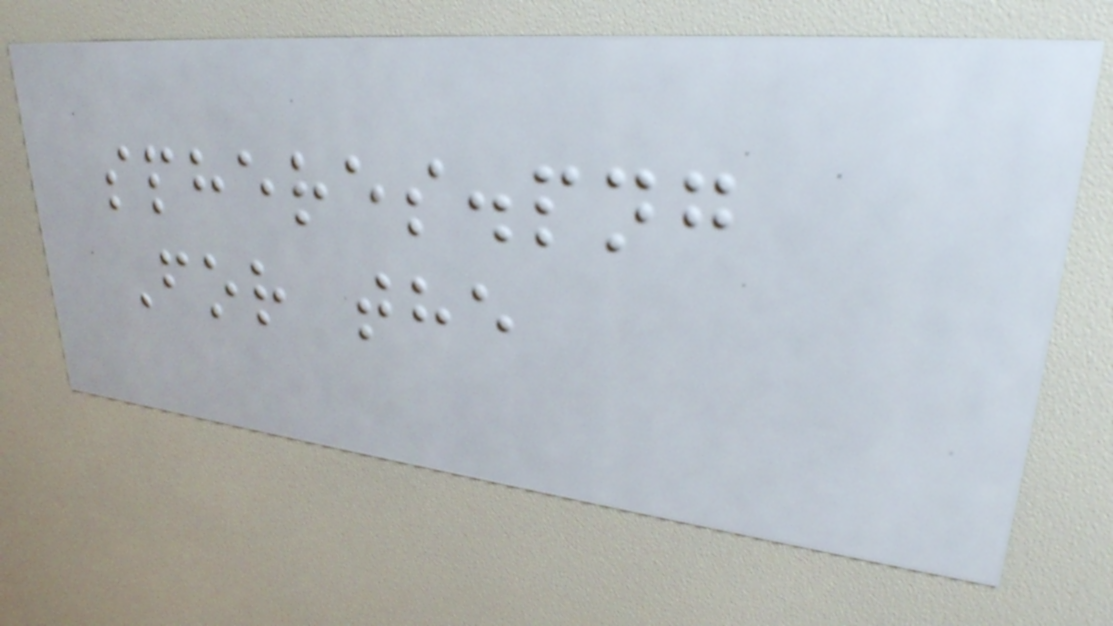spheres.png
For the
